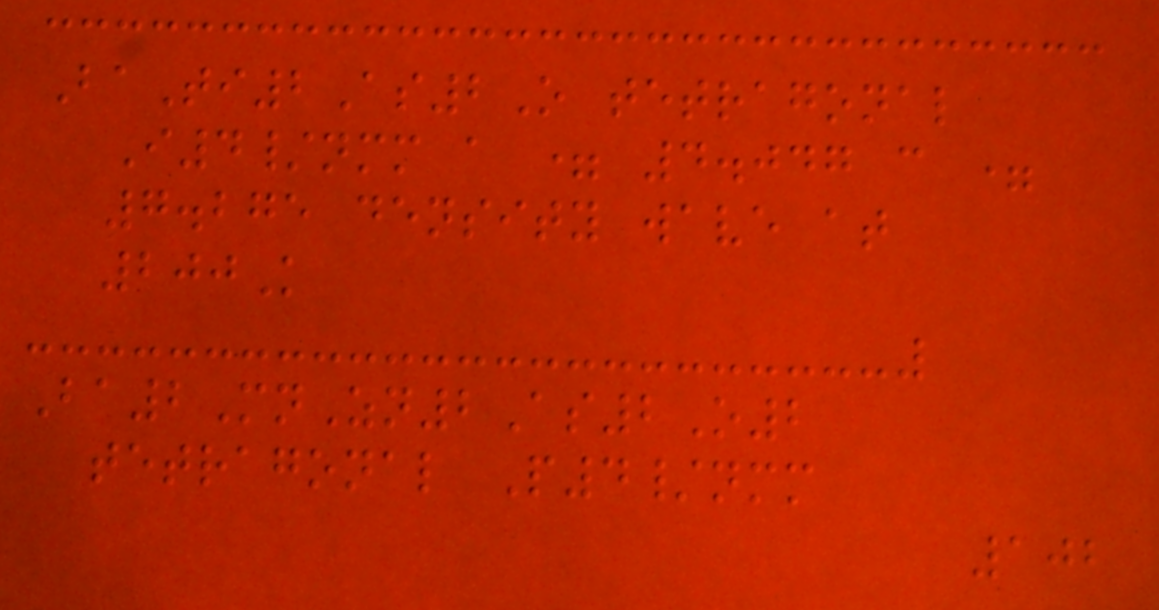BaTi2As2O tetragonal
I4/nmm a = 4.047 c =
7.275 density wave at
200K
Ba2MnZn2As2O2
tetragonal P4/nmm
102
